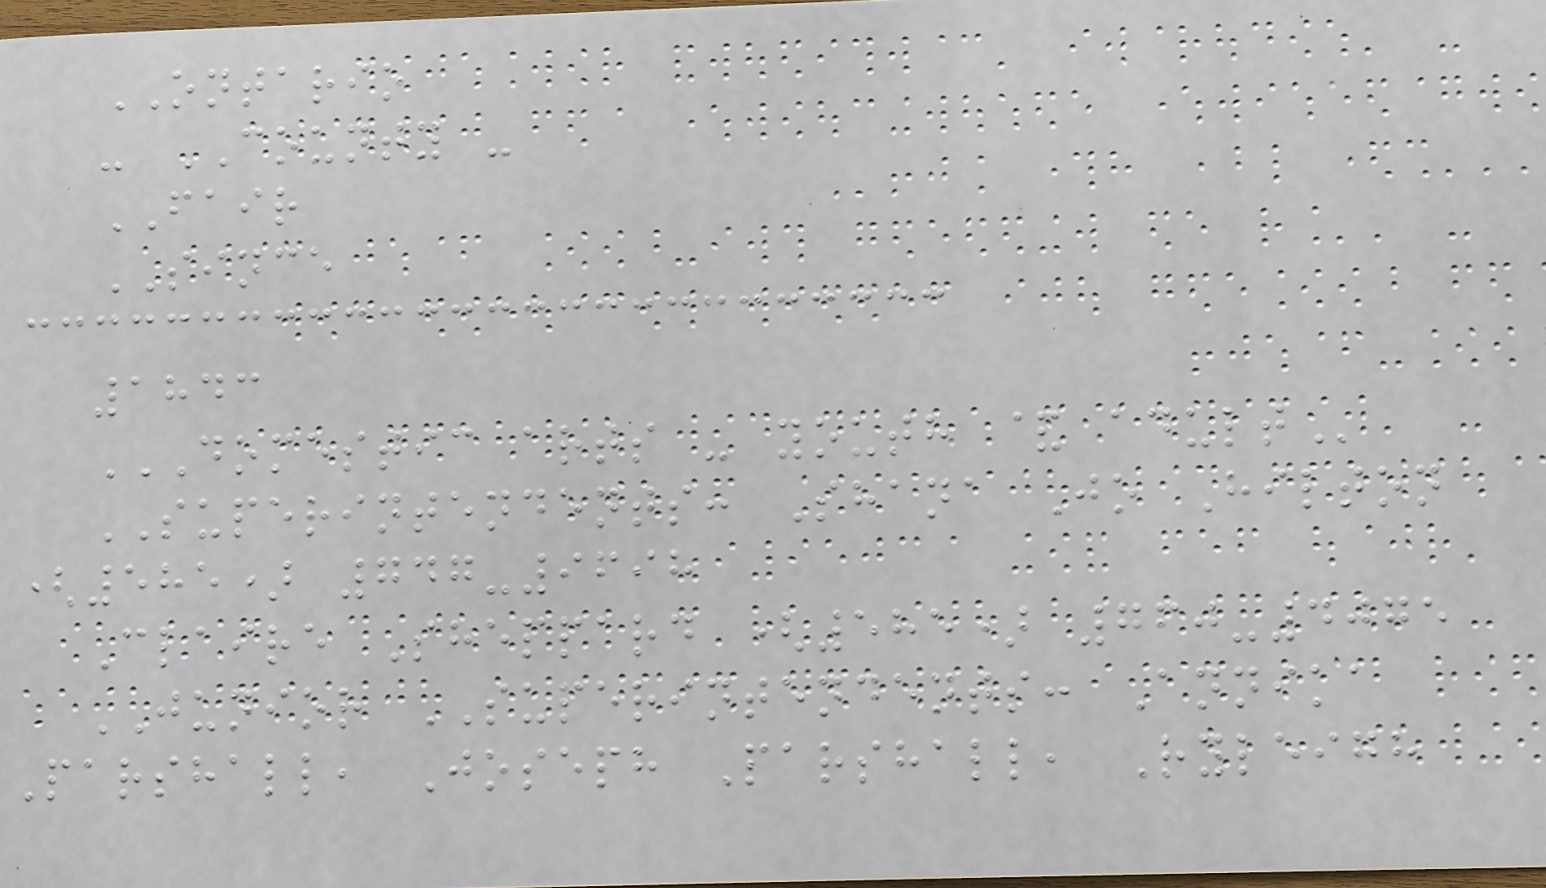ONTARIO
- COUNTY -
FAIR
SINCE
1843
DOMESTIC ARTS - YOUTH & ADULT
SUPERINTENDENTS: Shana Jo Hilton
(585) 747-9698
Claire Sheppard (585) 760-4075
JUNIOR SUPERINTENDENTS: Annika
Parshall, Joseph Parshall, Ryleigh
